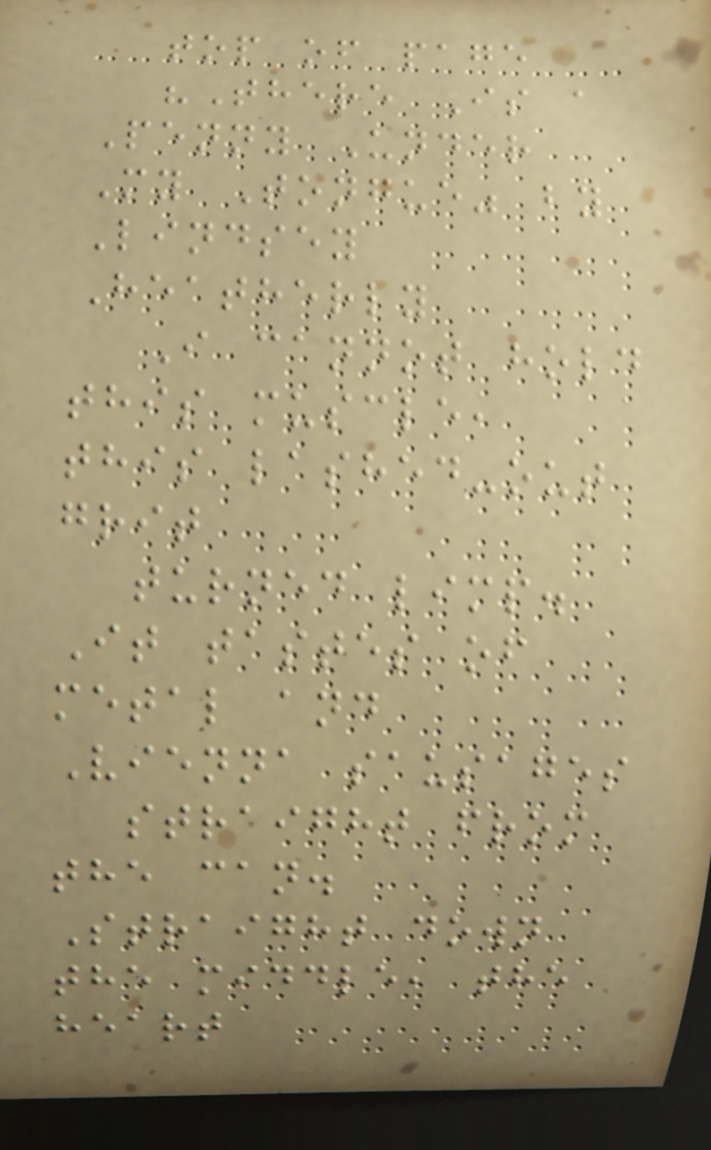top of page
"There Is a
Penny Under
My Tongue" by
Lindsey
Heatherly
I cannot hold
this muscle,
this lashed-out
grit
turned limp.
It tastes of
metal and
Vienna sausages
straight from
the can.
Straight down
the middle, the
heart
